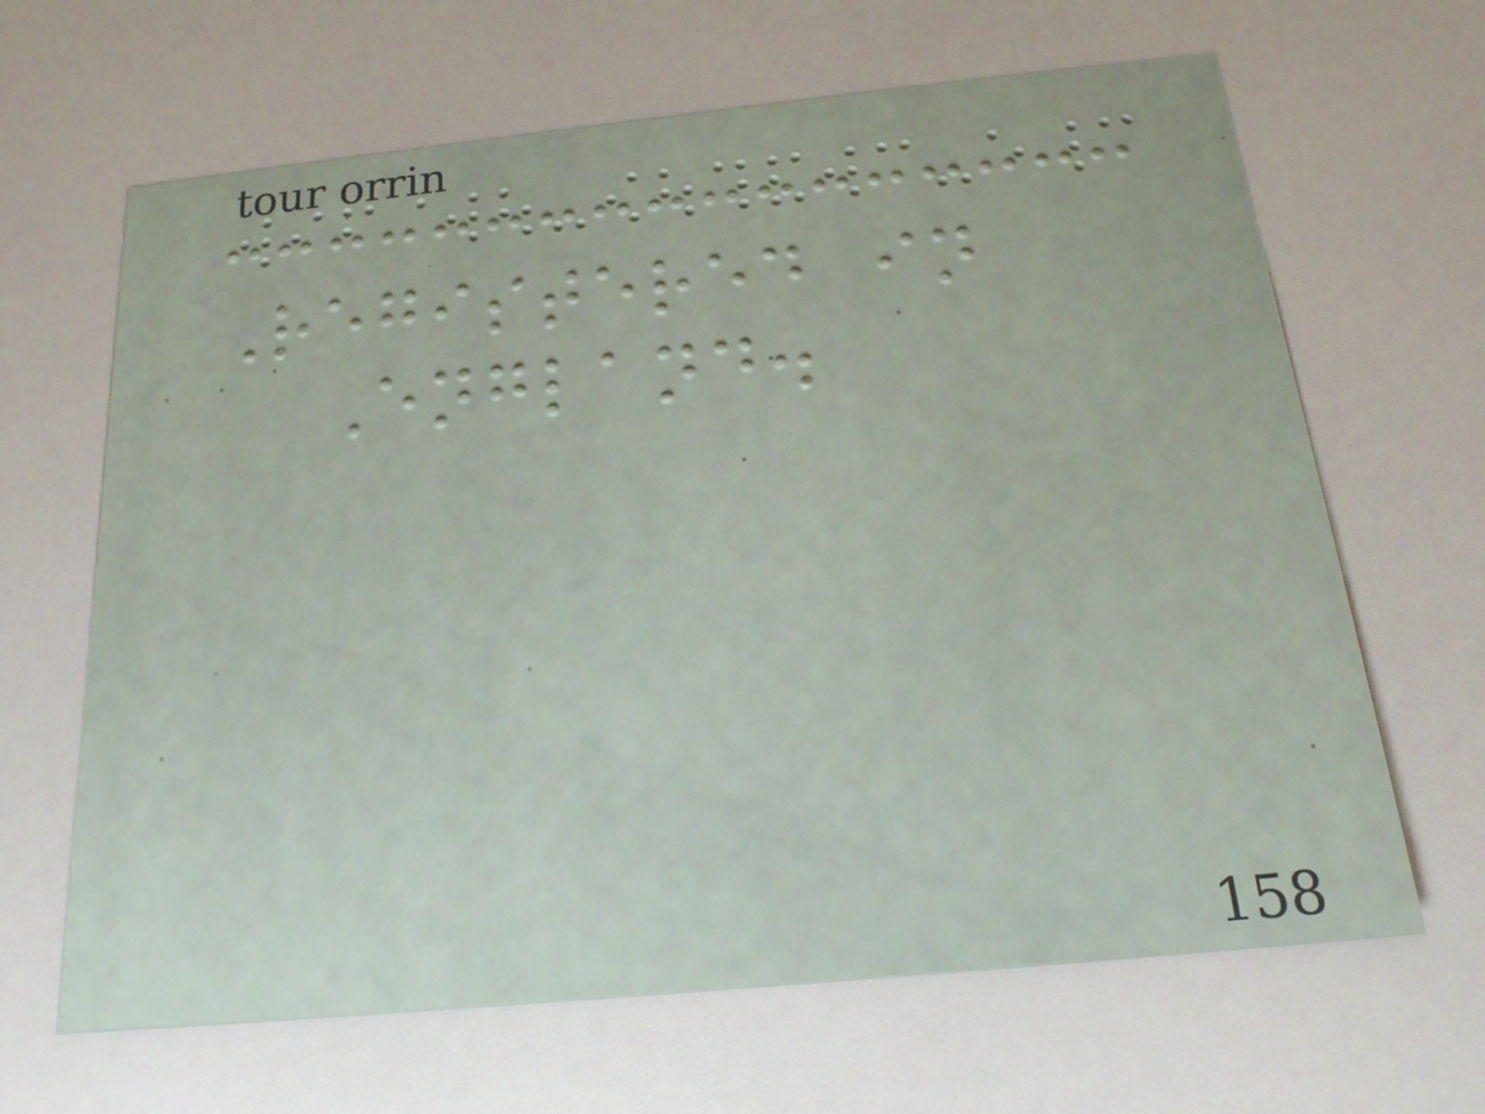Registered in
England.
